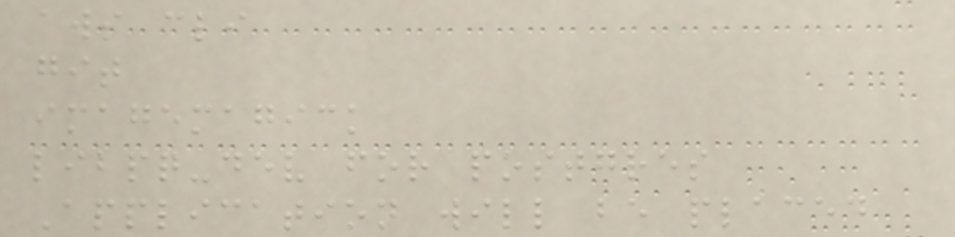aws cli
git
imagemagick
libpq-dev for postgres
Application will be placed
